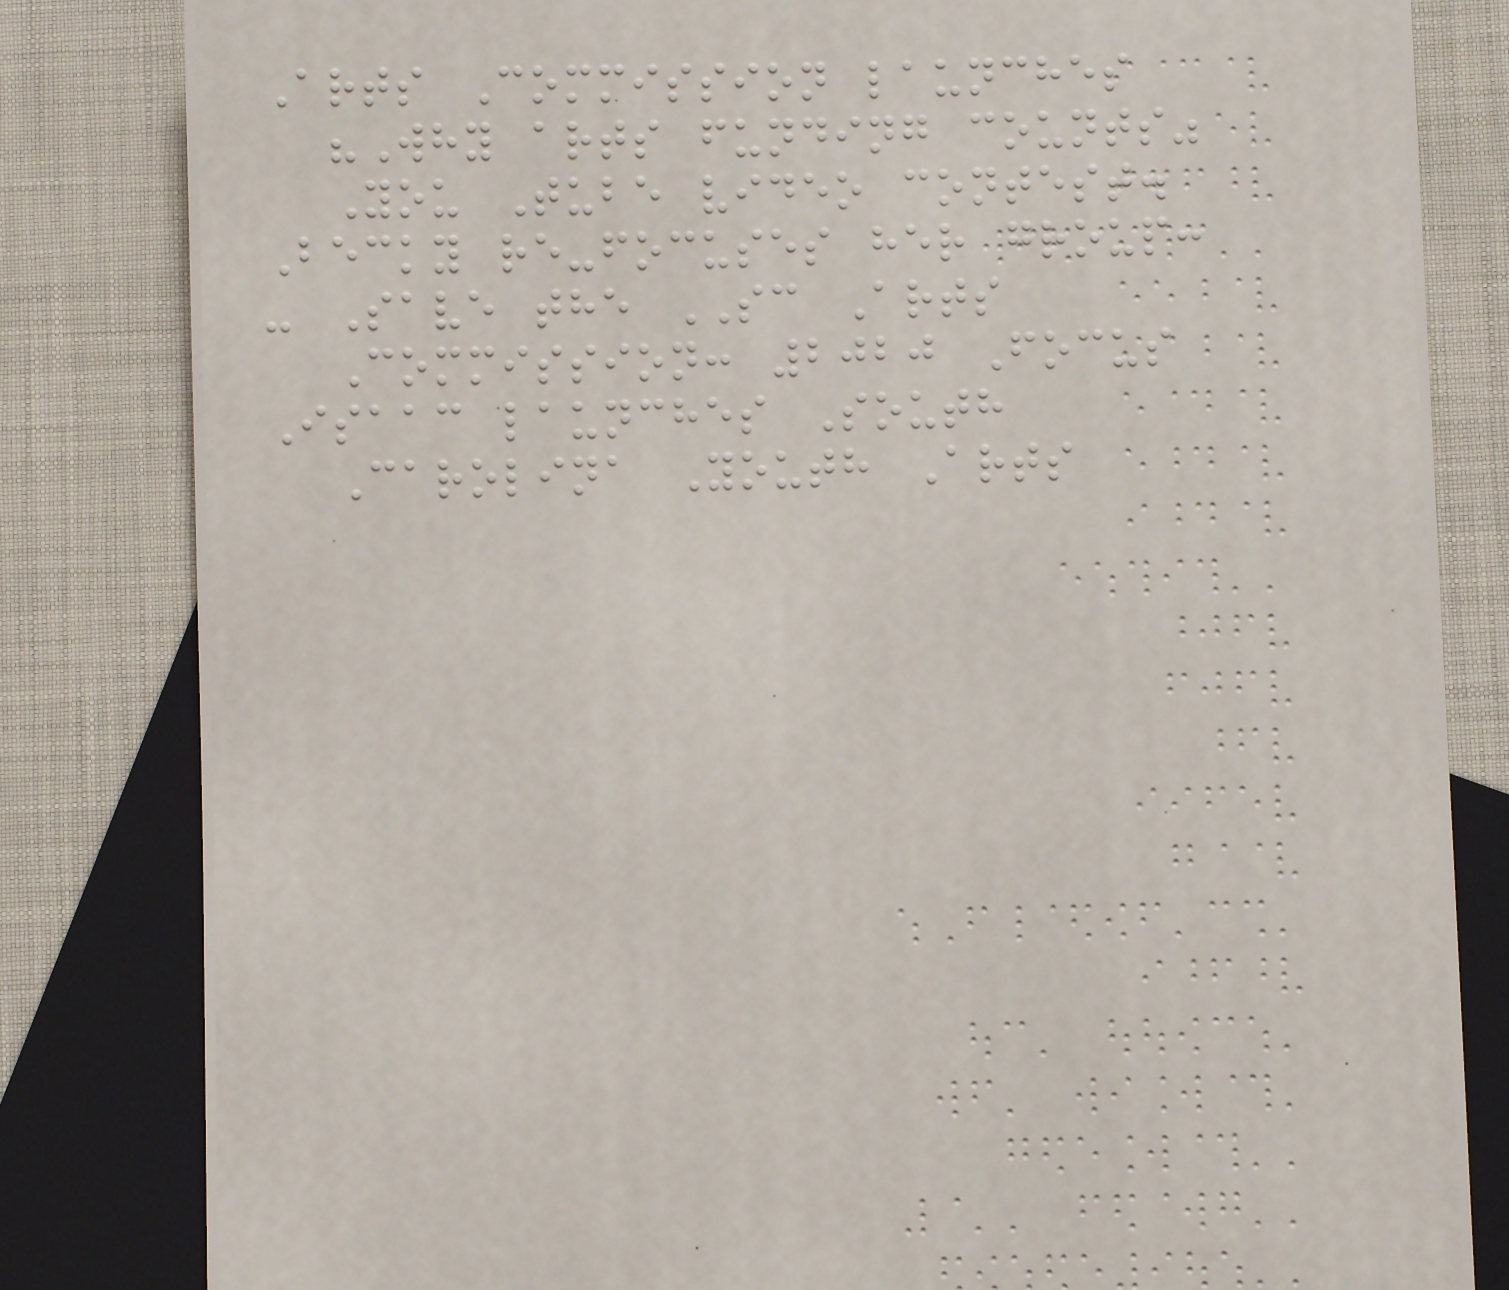Arts Commission launches
"Why arts funding counts"
You Tube video contest.
Becky re-focuses her group:
- Save the SC Arts
Commission: 2020 Focus
Isaac launches South
Carolina Youth Arts
